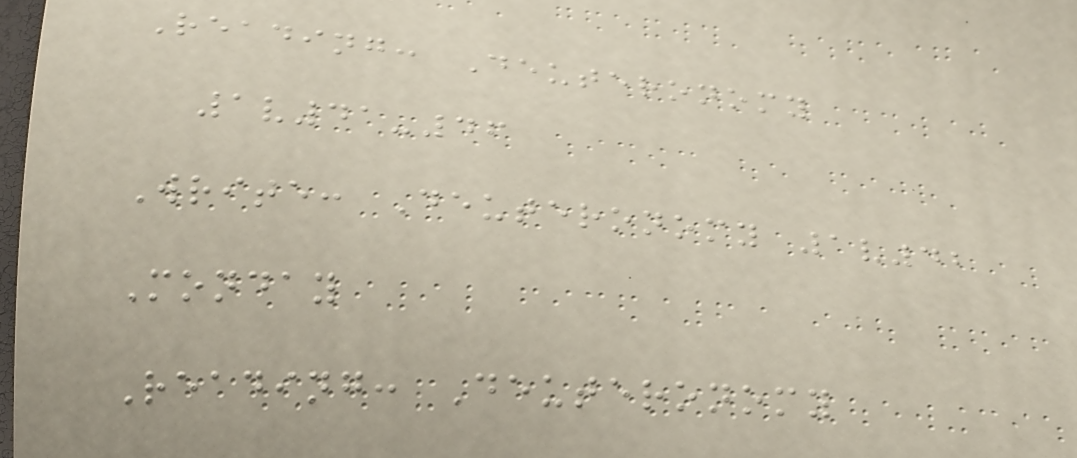Reading: Deuteronomy
1v41-46
Write: Deuteronomy 1v42
Monday
Reading: Deuteronomy
